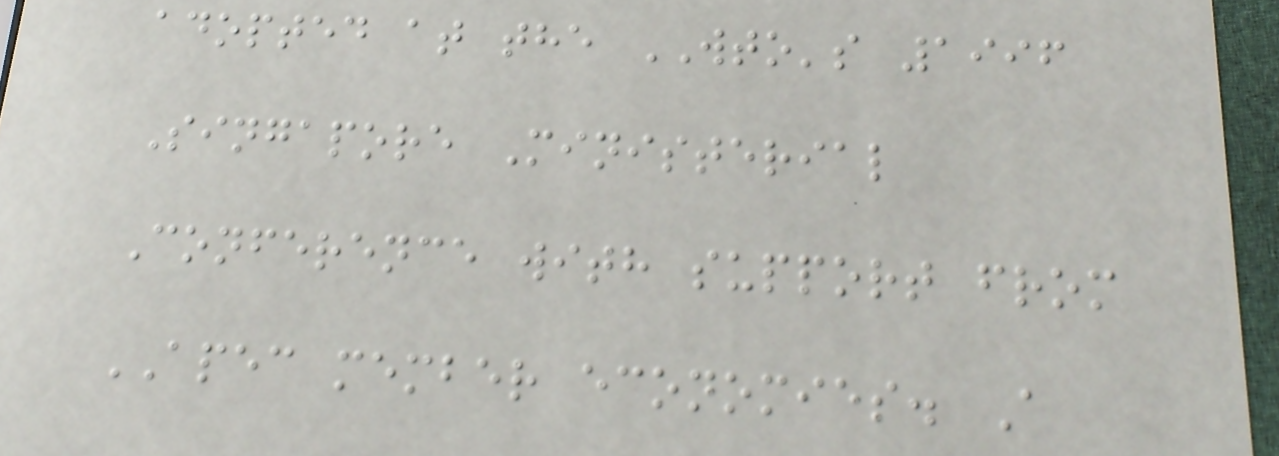adopted at the WTO's 1996
Singapore Ministerial
Conference with support from
APEC member economies. A
